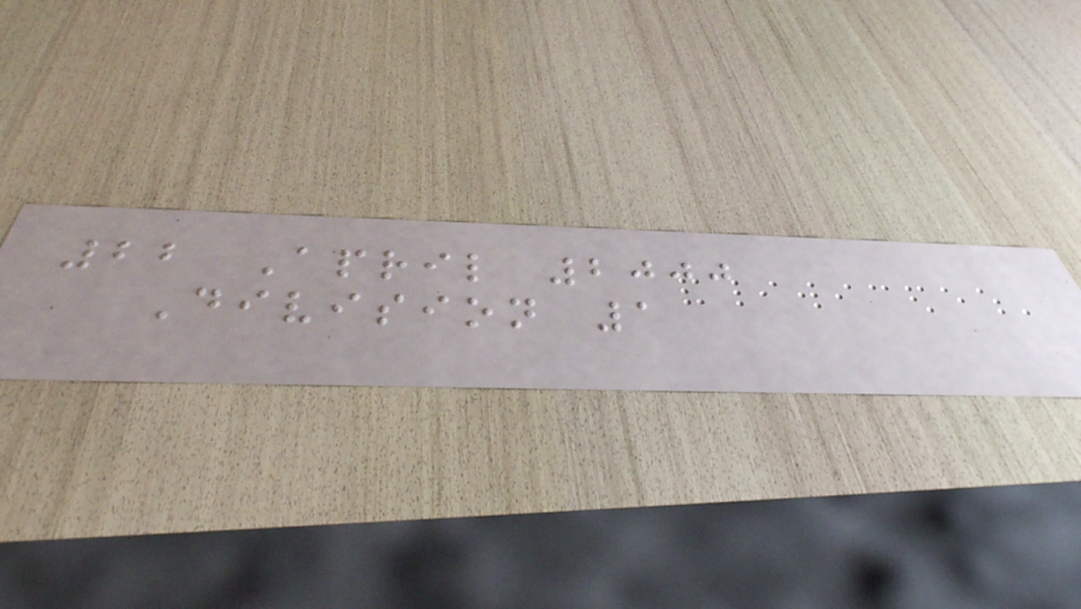22 April 2000
Division 1
